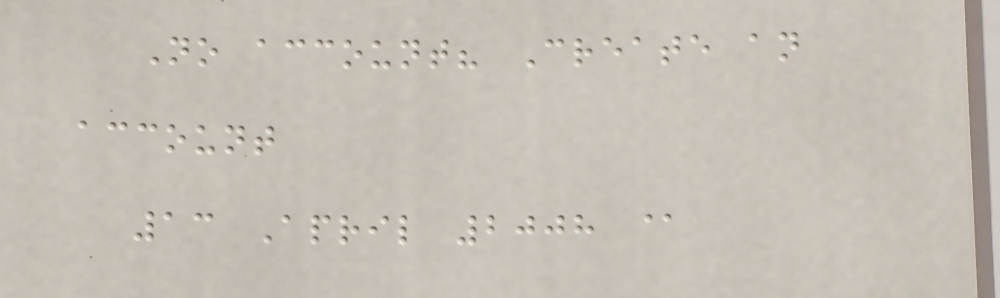No account? Create an
account
13 April 2008 @
